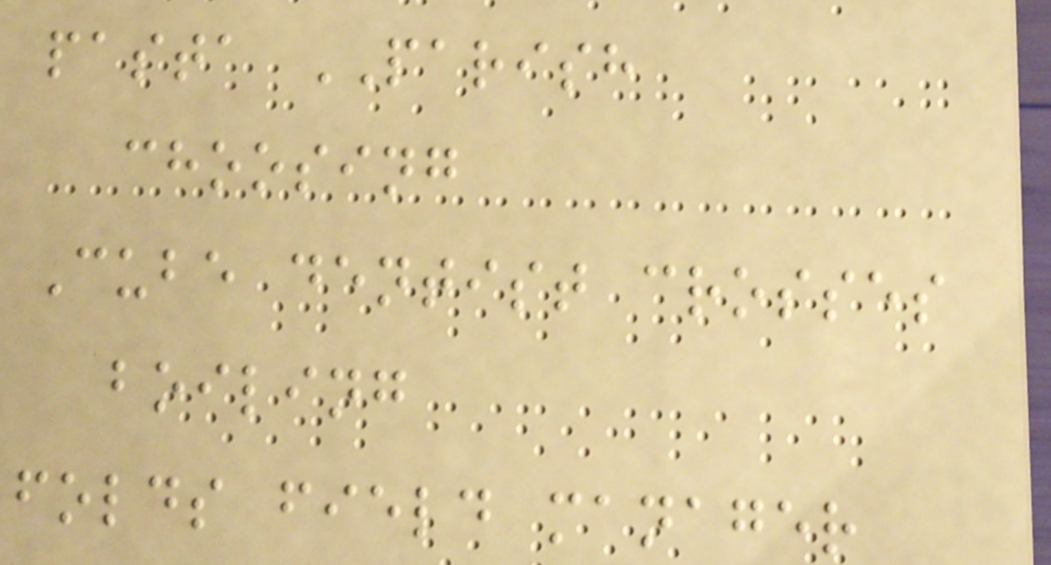pasta PARISH
choosing
Cube dentist crosses
boiling
folds field manager
